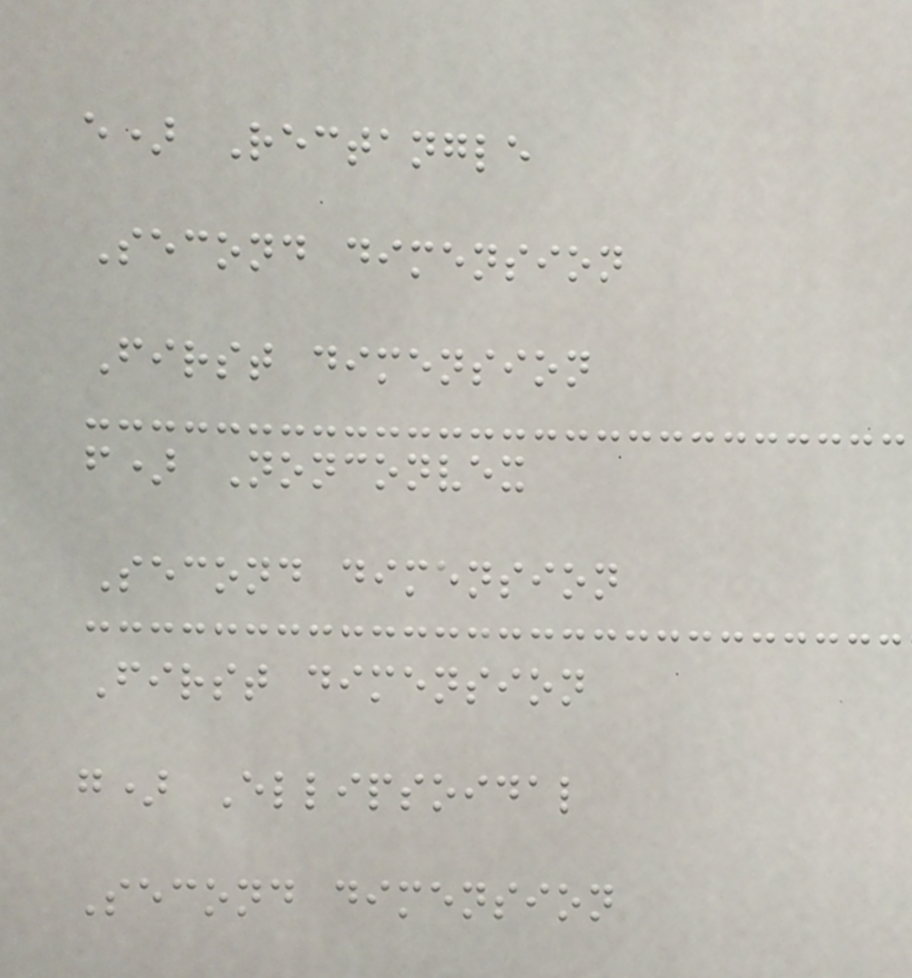e) Rectangle
Second dimension
First dimension
f) Nonconvex
Second dimension
First dimension
g) Ellipsoidal
Second dimension
